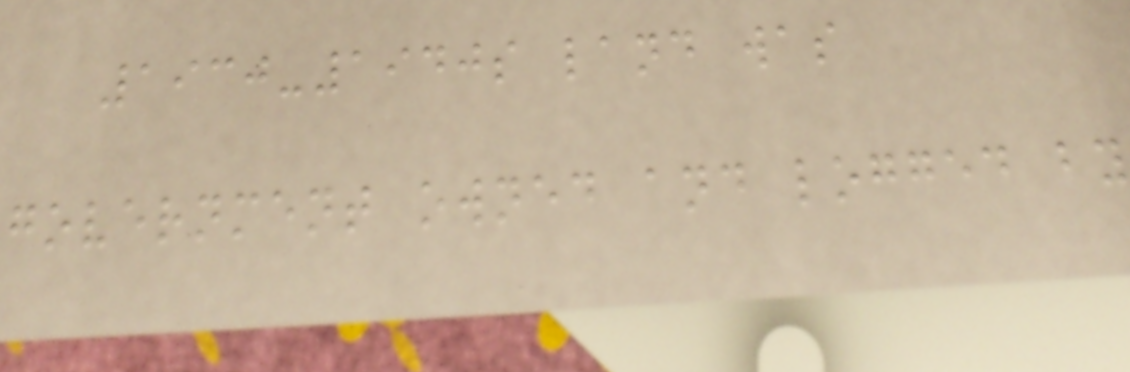1930-1940s land was
government owned and logged by
